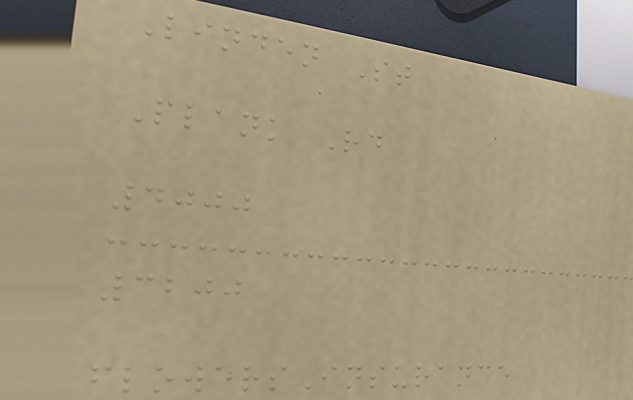Linden St
Plank Rd
4000
3200
flowersInsurance
